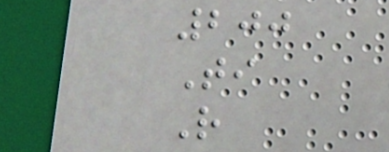200
Ti
R
